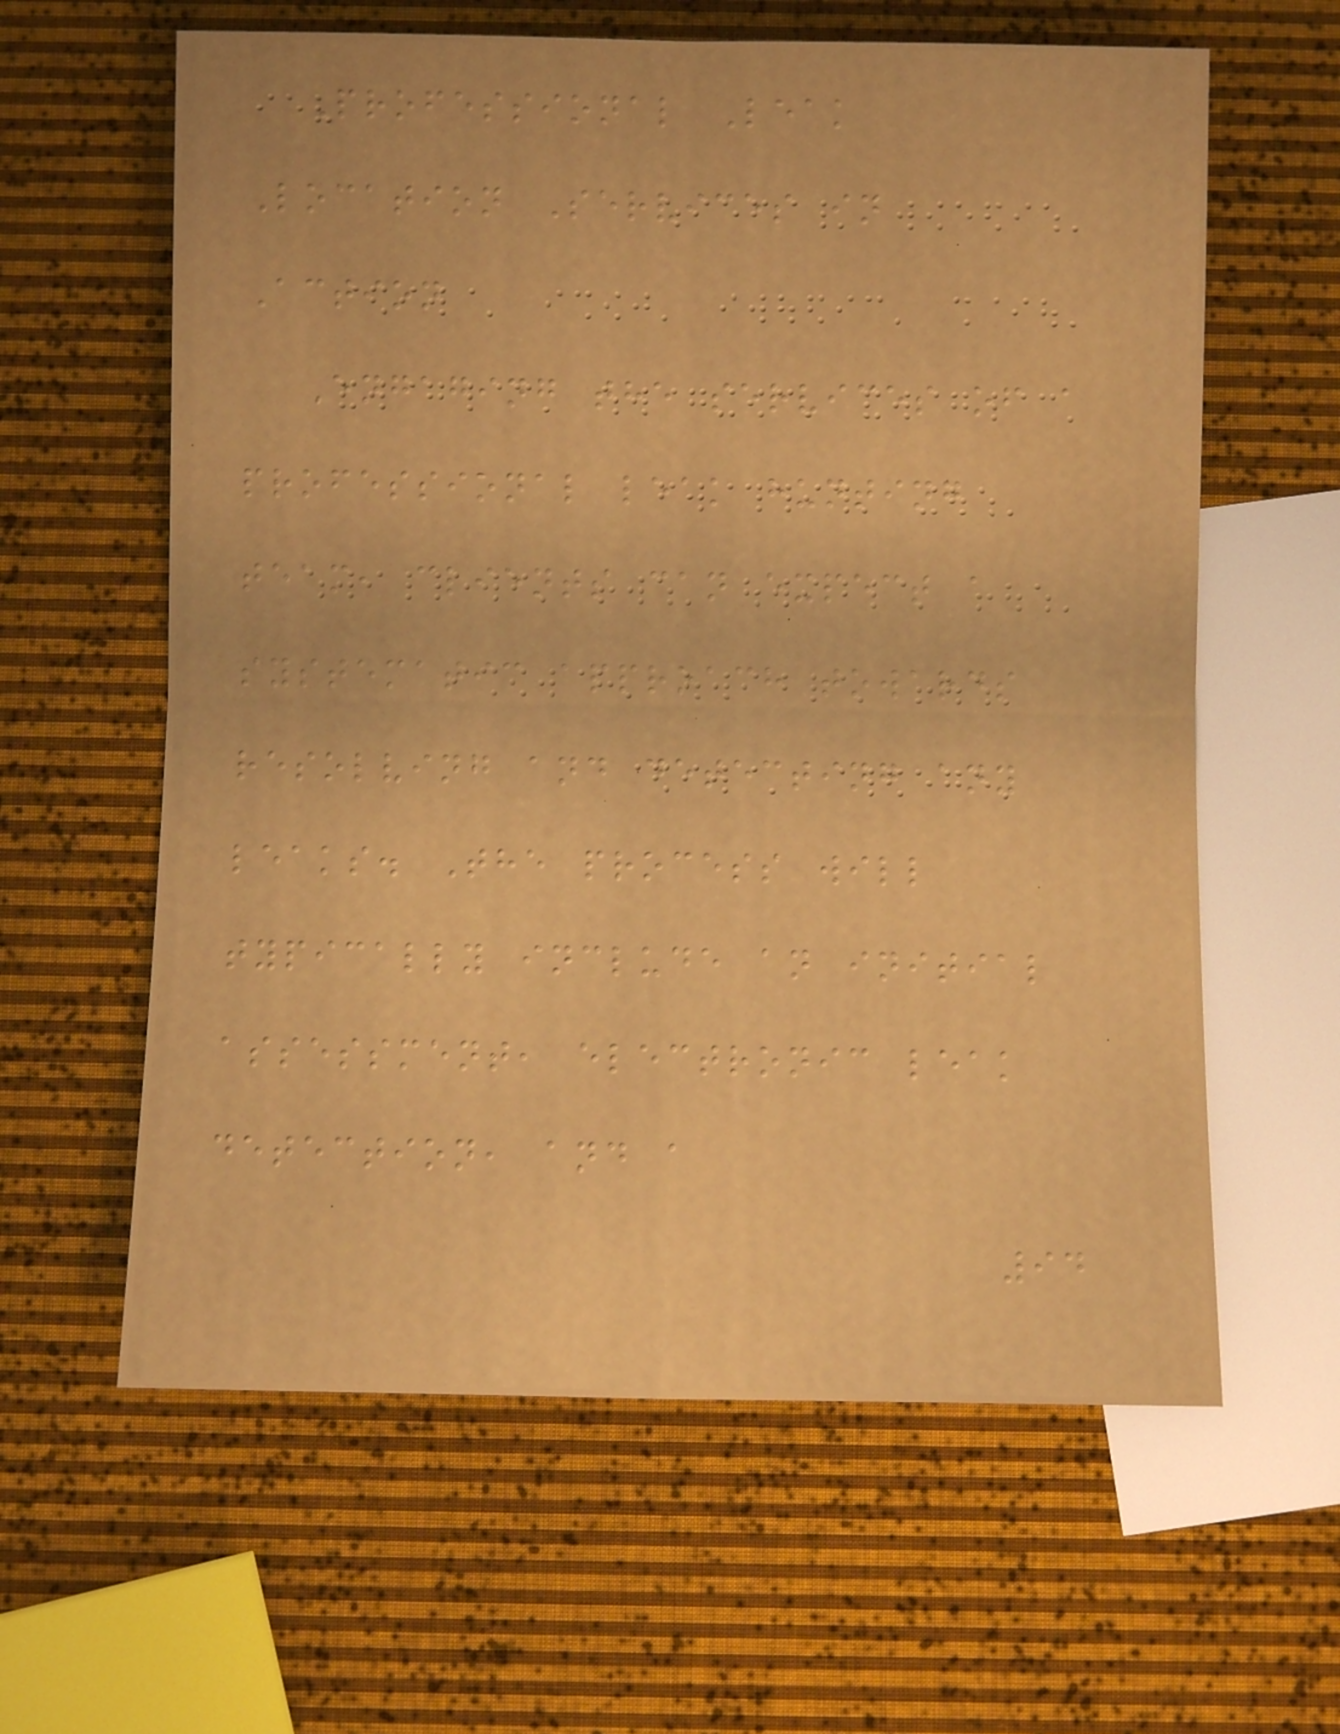Professional Leak
Location Services in
Action
Engaging the services of a
professional leak hunting
team, clients can expect a
systematic approach towards
resolving and detecting any
leaks. The process will
typically include an initial
assessment, electronic leak
detection, and a
94
